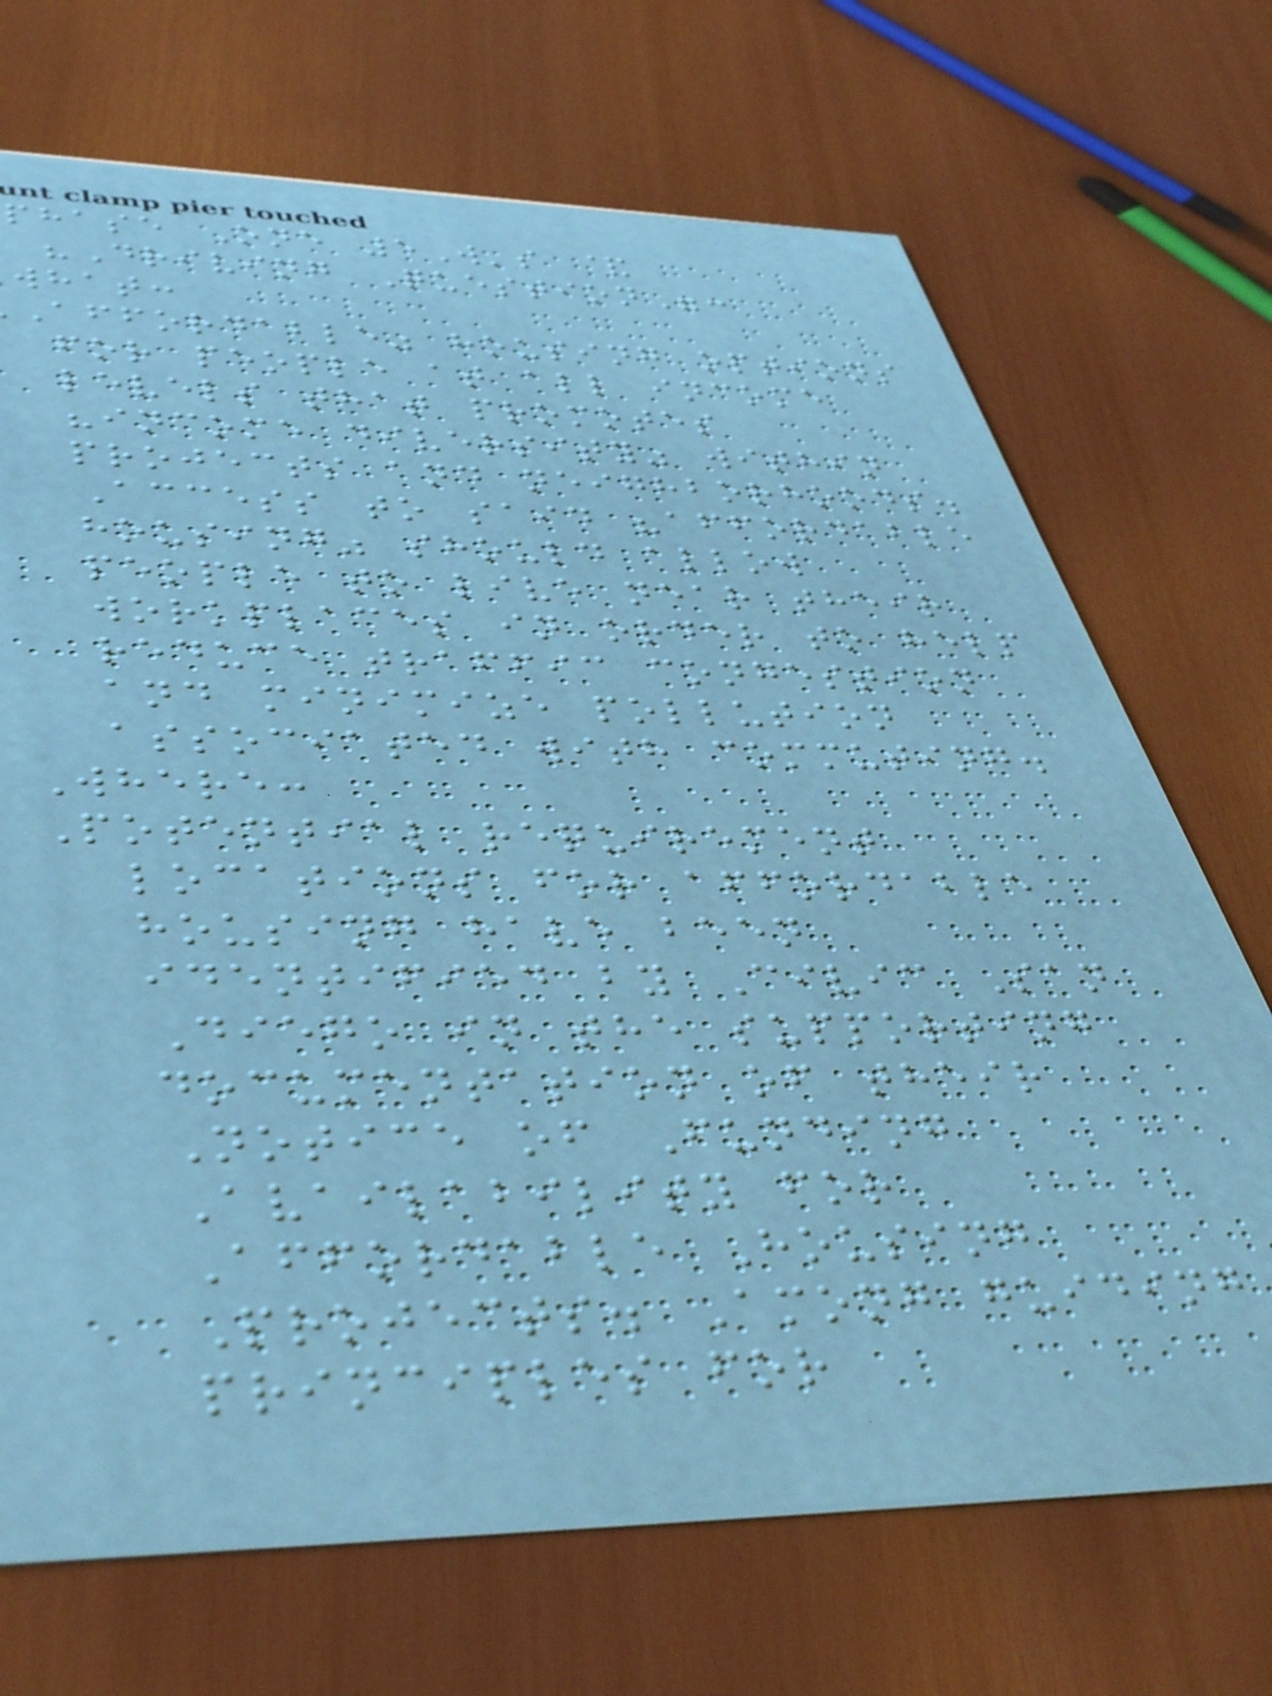phase One 5W's &
"Driving Question":
what:
Affordable" housing options
for people at all income
levels that promotes
"income diversity" within
projects and neighborhoods.
Access to said "affordable
housing" should allow
people to live near their
workplaces in order to help
reduce traffic congestion
and minimize pollution
associated with commuting.
Where:
Potential requirement
locations for affordable
housing have been
identified by Civic San
Diego in the supporting
documentation of their
Notice of Funding
Availability for
Affordable Housing
Projects. Among guiding
principles for
